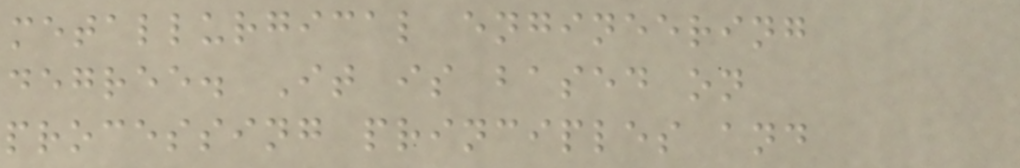metallurgical engineering
degree. It is based on
processing principles and
